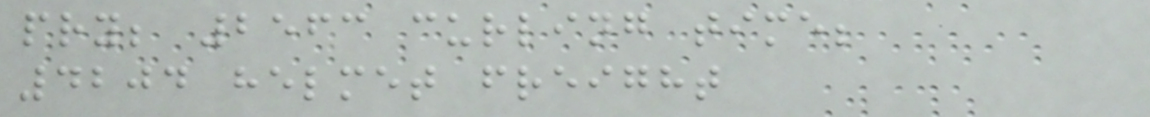pry; 2563 curling time;
4204 helmet freight
